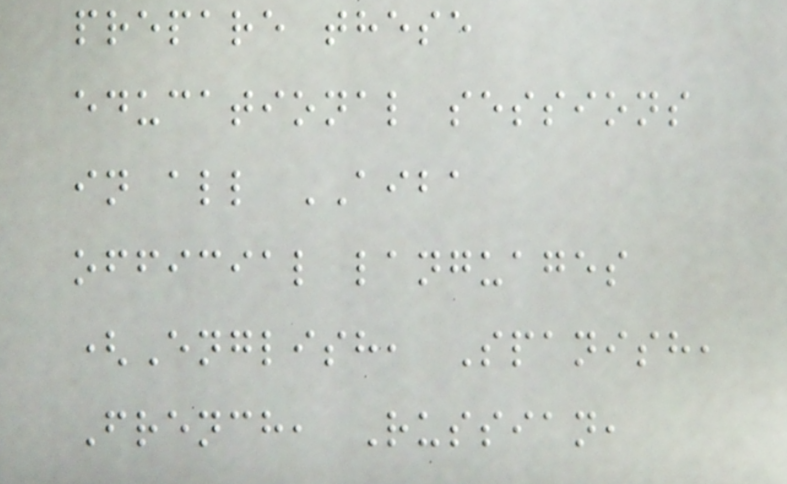prepare these
educational sessions
in all AIBA
official languages
(English, Spanish,
French, Russian,
